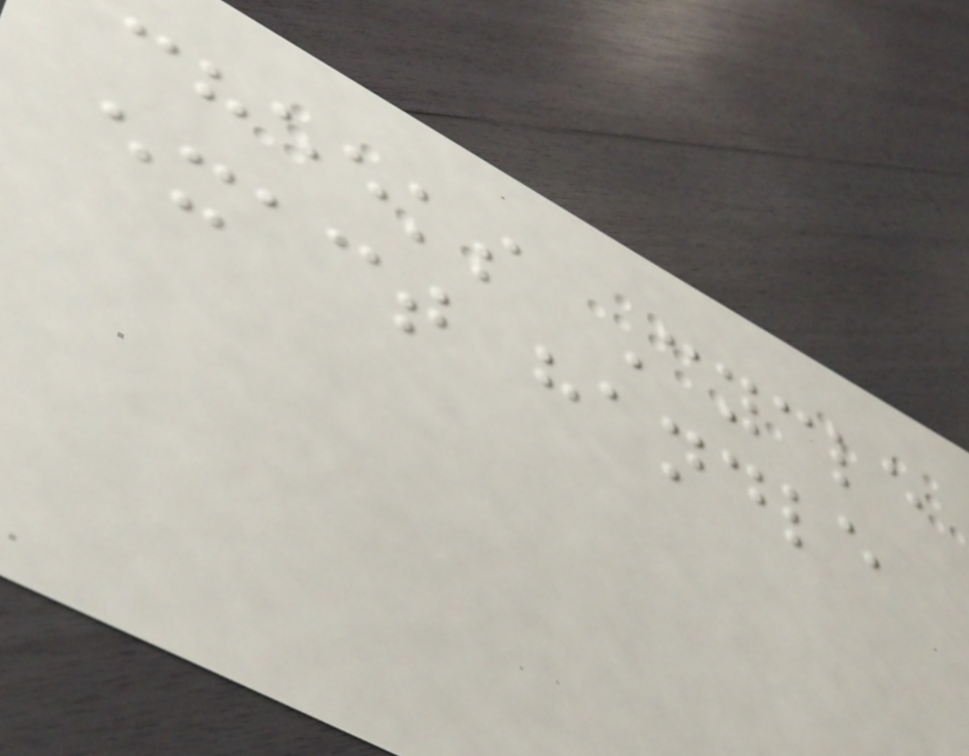cheeks Cycle
exact handle
